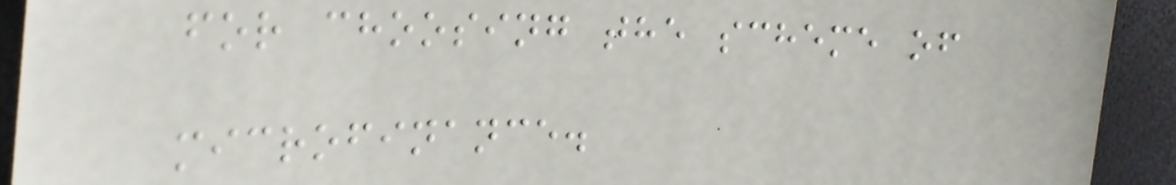for choosing the scheme of
microfinance.
